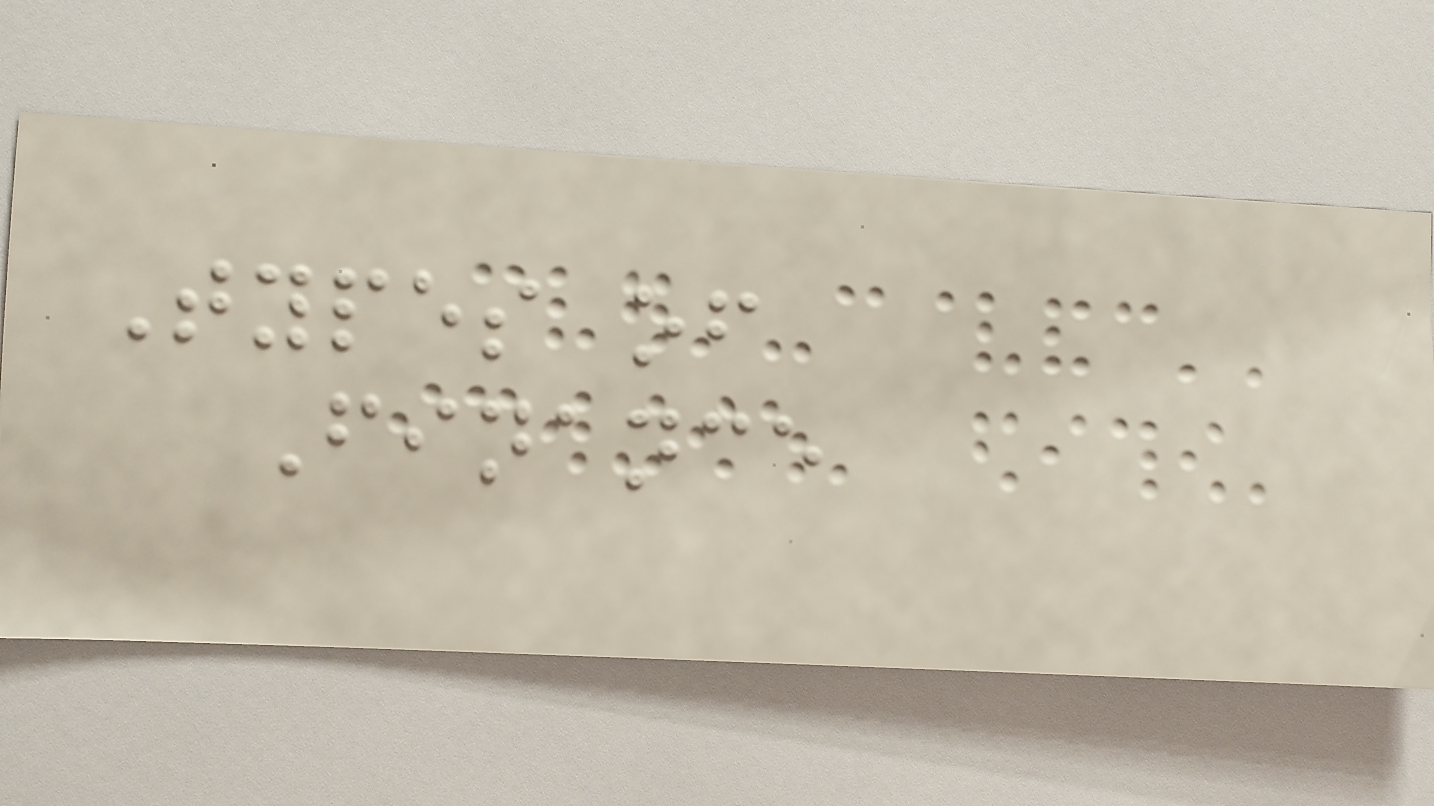Types of
Finance
